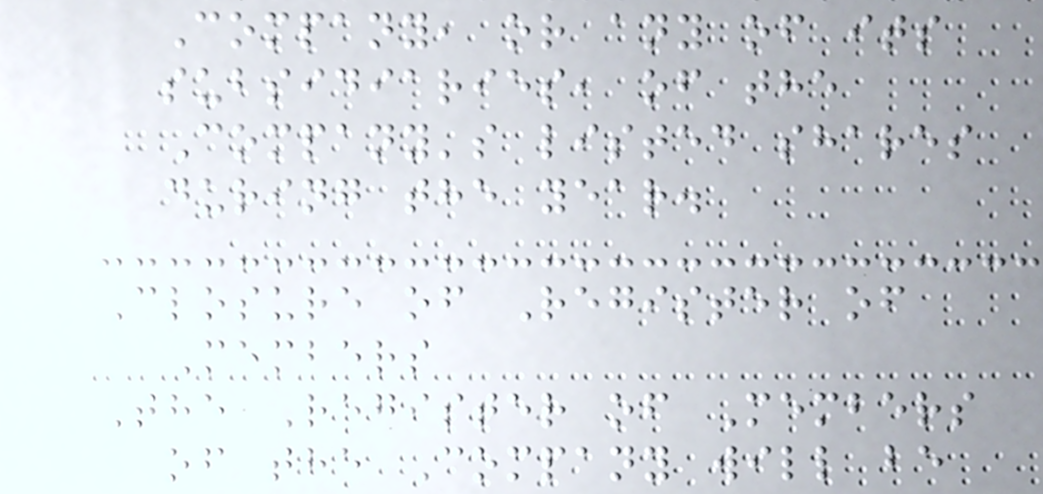Company, or any of its
subsidiaries, of the
Company's listed shares
during the year.
Closure of Register of
Members
The Register of Members
of the Company will be
